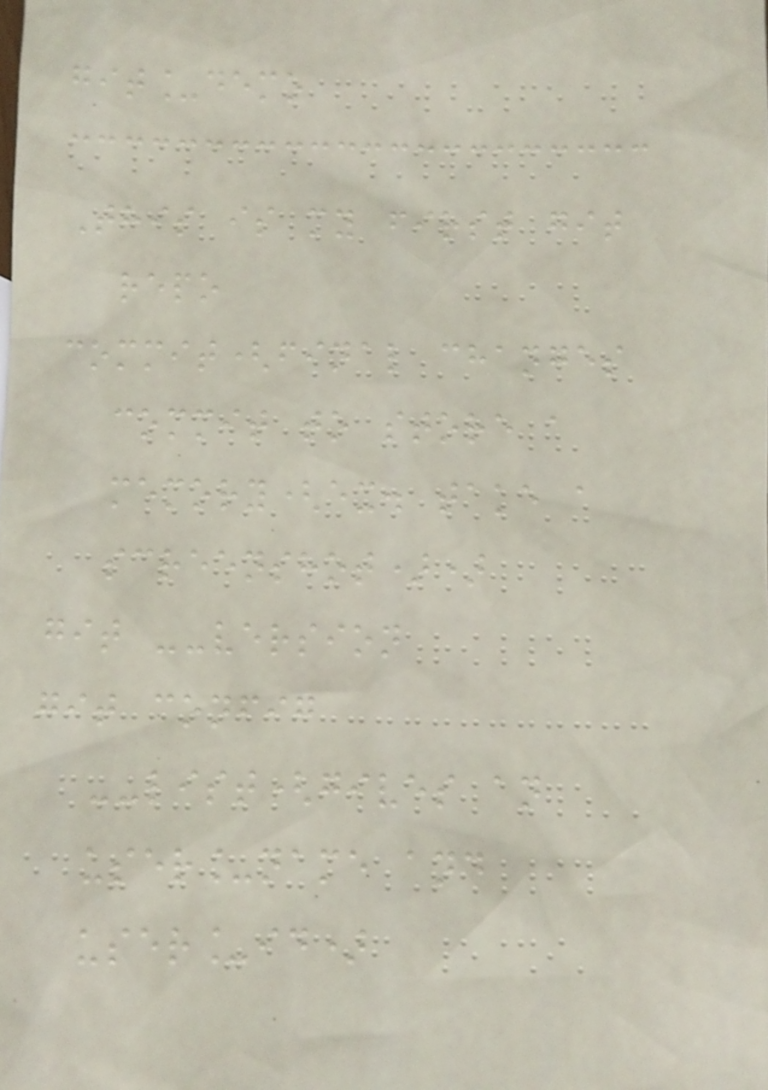git_demo
This is my first git
repo
commit(final changes
commit to store a
memory(ex. take a
screenshot))
git --version
git config
--list(gives an
user_name and
user_id)
